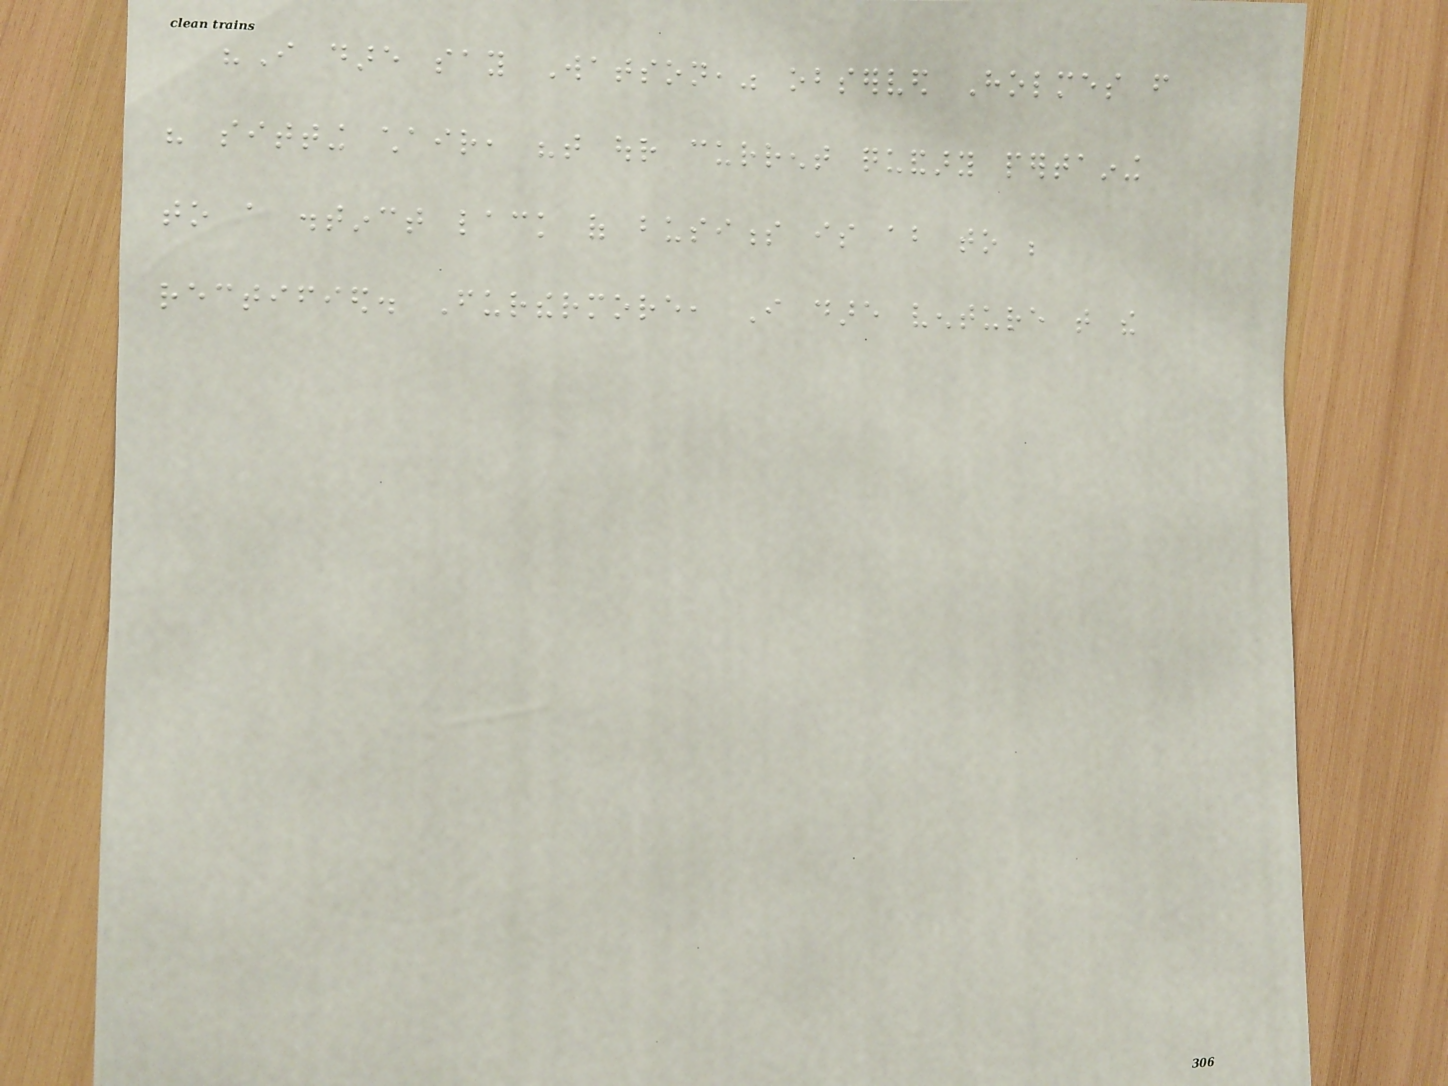"I dare say Watson," observed Holmes from
his sitting chair, "that our current quandary pertaining
to a distinct lack of business is about to be
rectified. Furthermore, I dare venture that the
